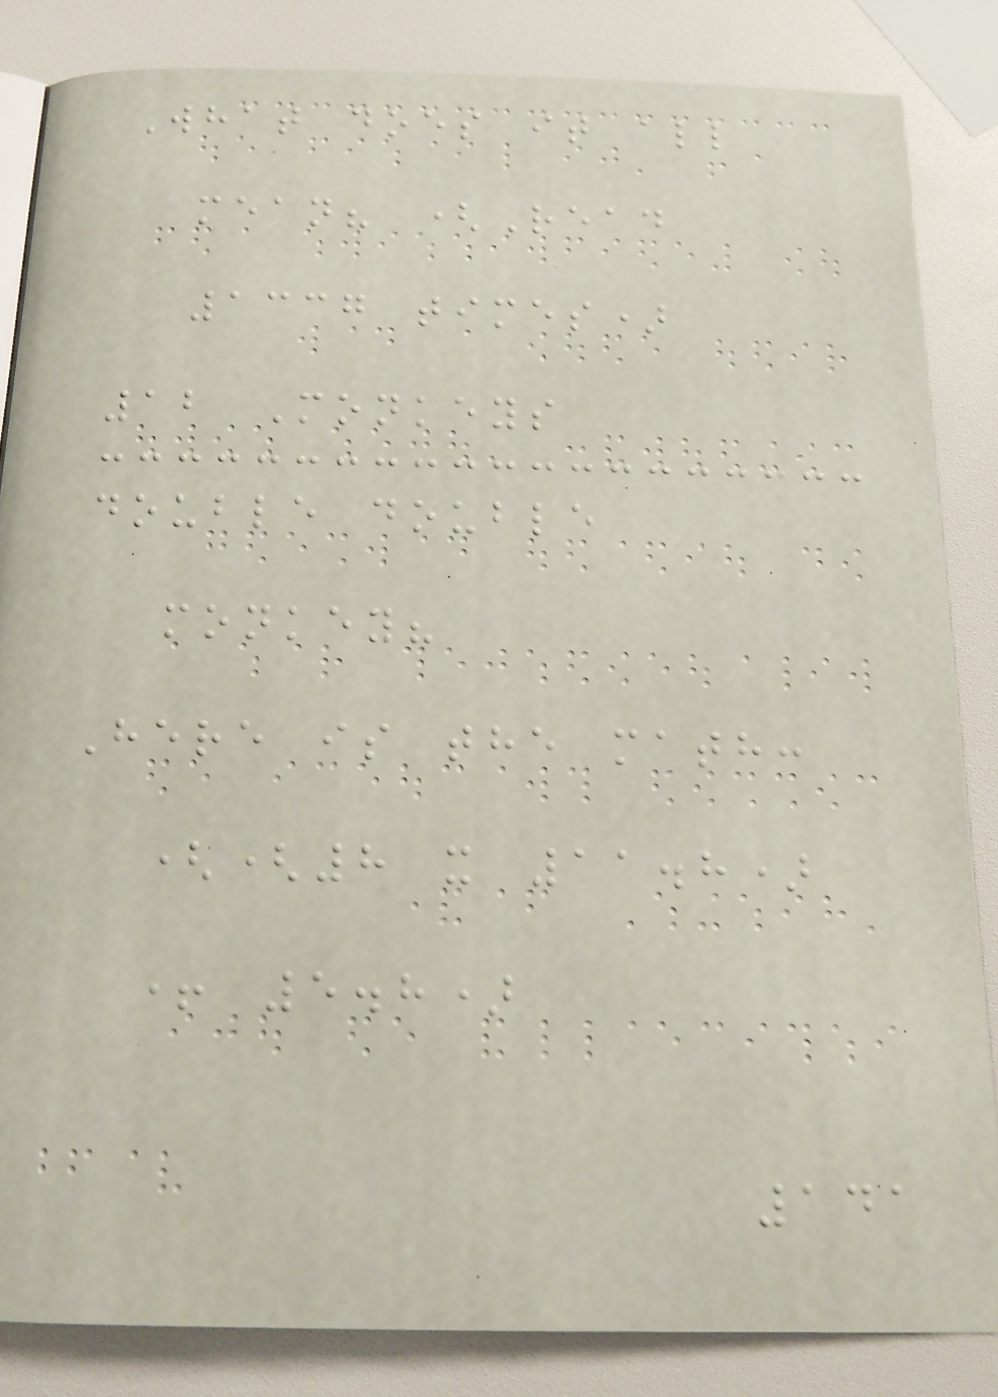What does it all
mean? (Read
1337 times)
12 Monkeys
double double
monkey?
Here is the math:
((8 x 11.8)
+ 5.8)
141
